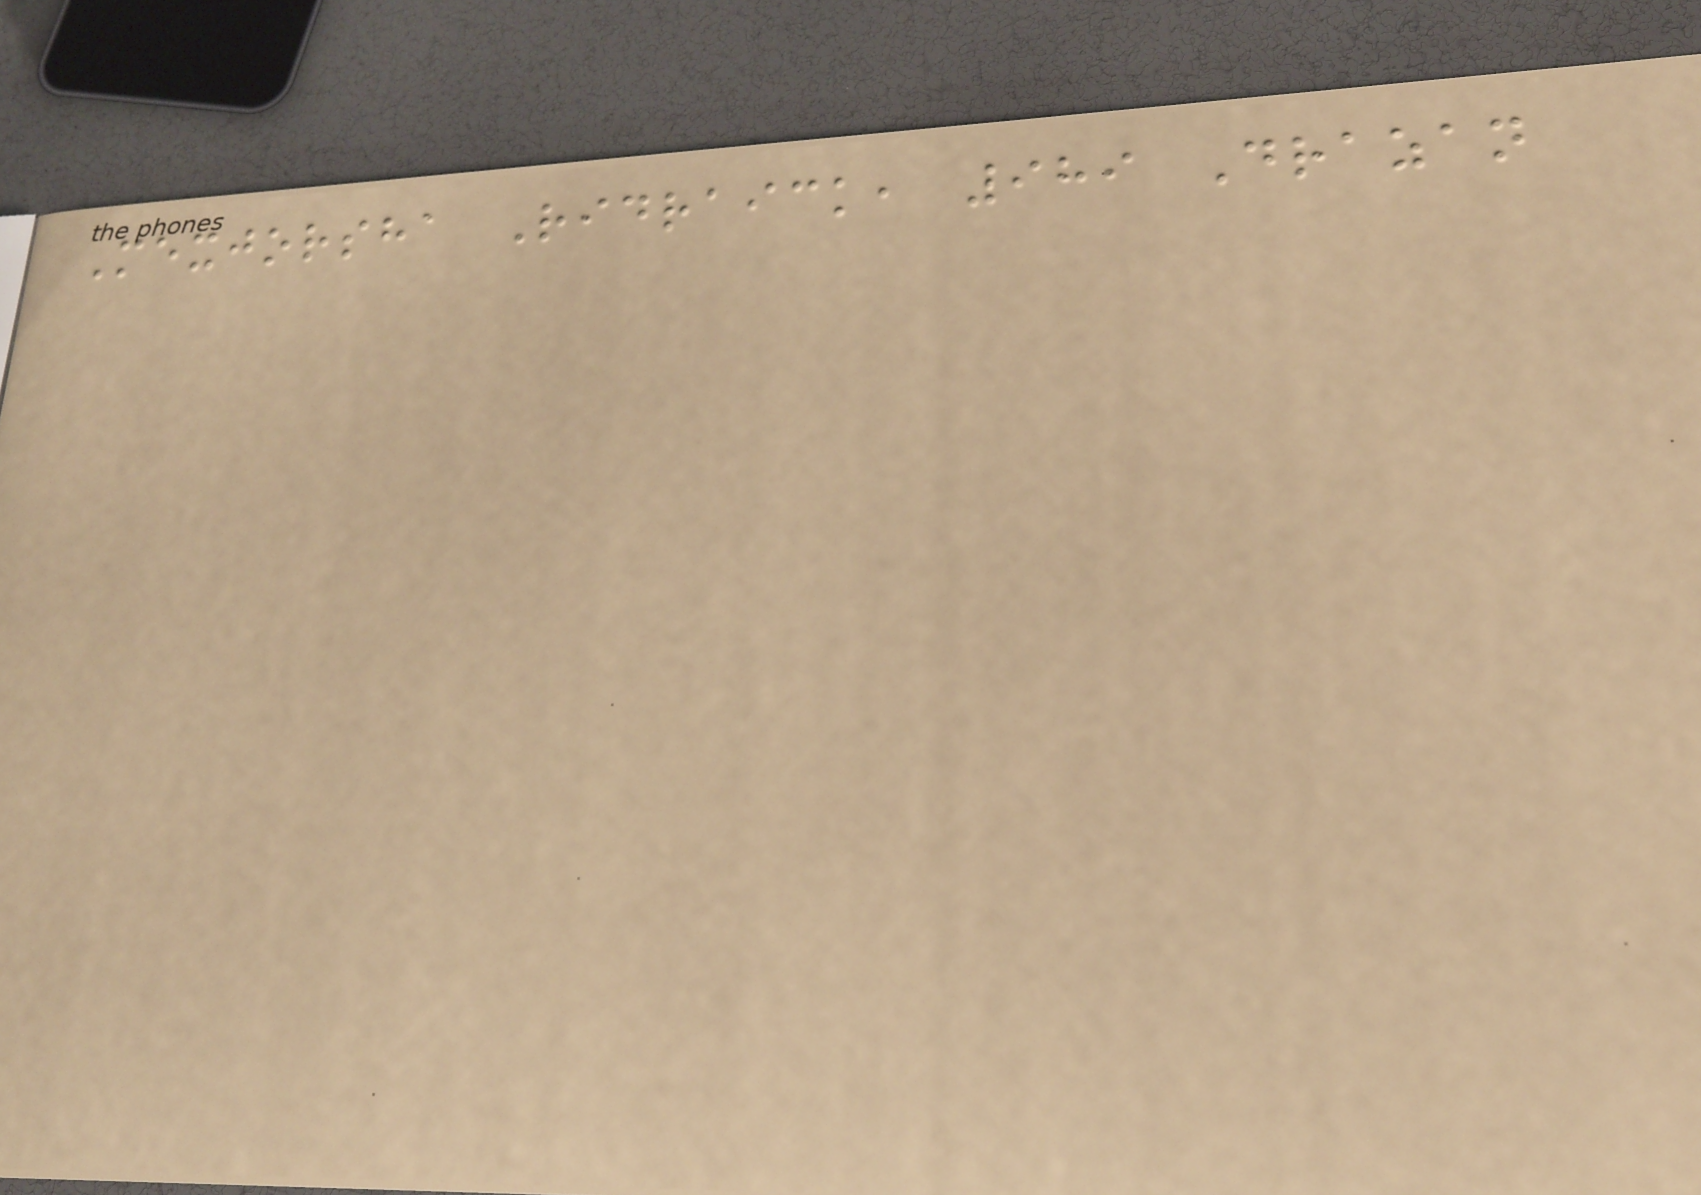Mexjorsha Ridraick, 989 Drazan
